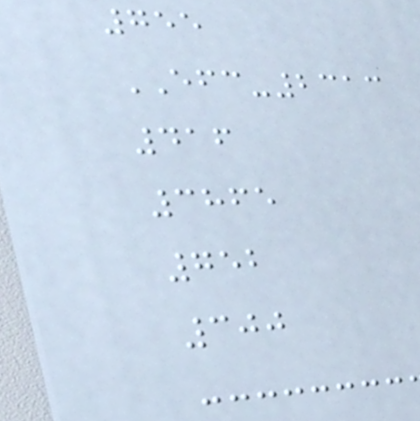755
EFC-2313
416
3865
752
300
